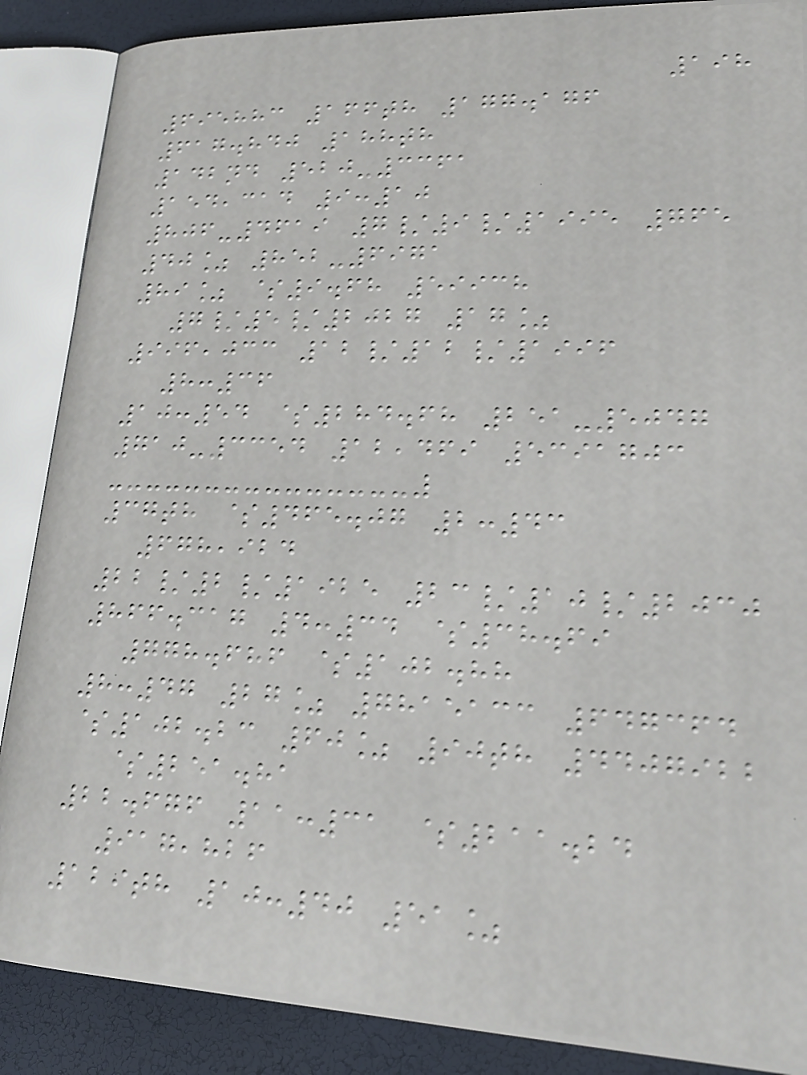198
695883 166th 177.176
617.840 188th
142nd 520-3361
154,314 9:10
806-4619 7/9/1995 765
40% 852-6971
89% $9.68 59938
7/5/2027 17%
996,033 12/12/1996
8:36
10:54 $284.68 251-5047
710-3354 12,469 5391703
37th $465.07 2:43
678,924
22/2/1925 23/10/2030
866.317 4:34 $38.69
778.686 $102.88
8:47 27% 7815133 647364
$102.23 60% 90th 4407922
$251.81
22.676 11:31 $211.24
917,826
129th 10:40 51%
